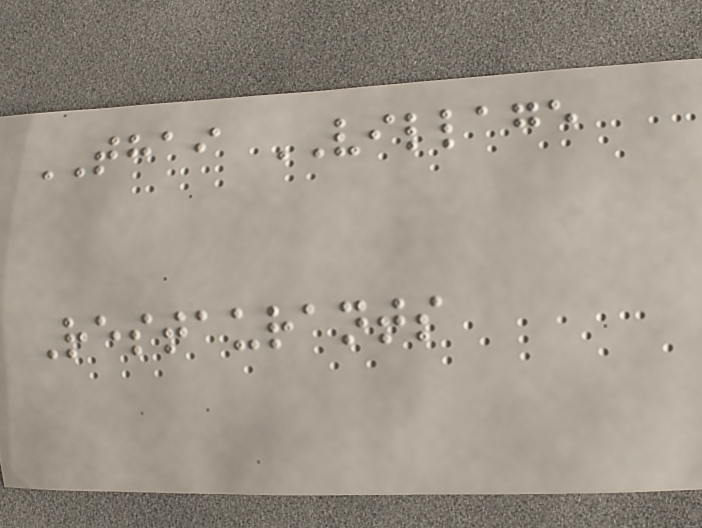THAI VILLAGE
Restaurants
